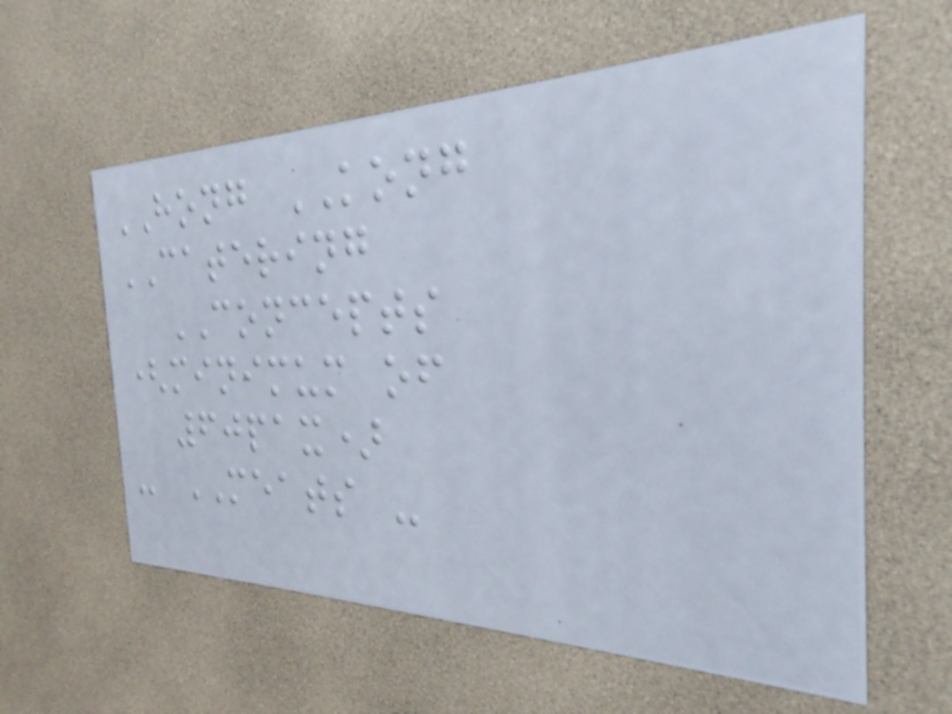HONG KONG
CATERING
CONCEPTS
(minimum of
60pax)
- MEATS -
